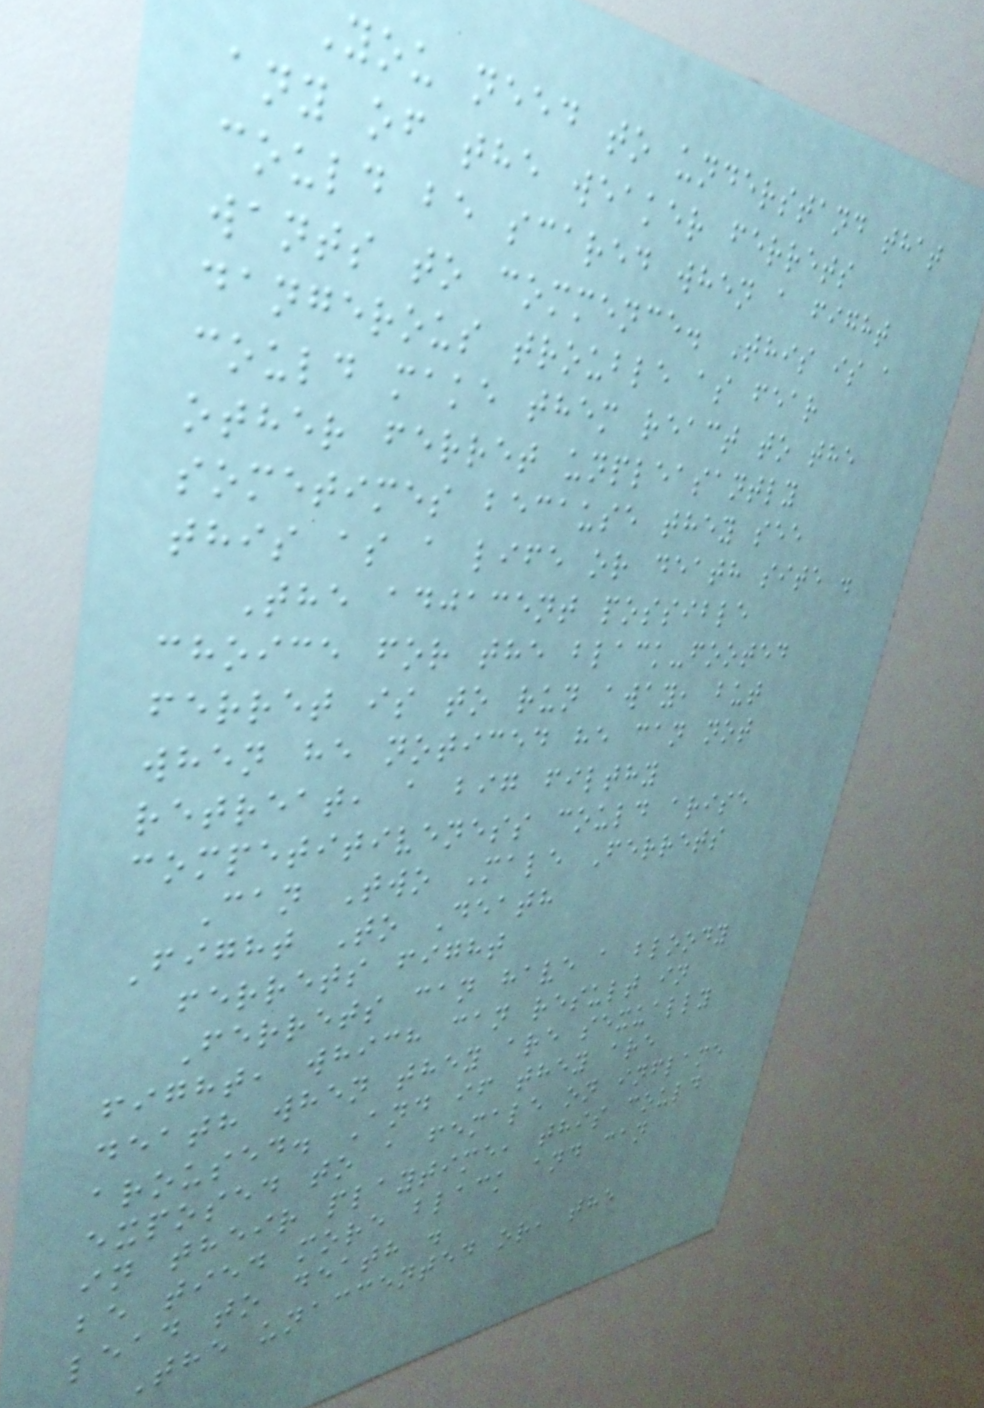You need to understand that
any of the weaker ferrets
could be scared when a fight
wants to commence. This is a
dangerous trouble as fear
could make them react to the
other ferret unpleasantly
sometimes because they see
this as a life or death site .
The adjacent possible
choice for the black-footed
ferret is to run away, but
when he noticed he can not
retreat, a big filthy
competitiveness could arise
Can Two Male Ferrets
Fight To Death
ferrets fight
Ferrets can have a bloody
fight, which can result in
death when they are sexually
aroused. And if they are
exposed to a female on inflame
in their playtime, this could
be tied more black and can
lead to death .
The unaccented or, the
